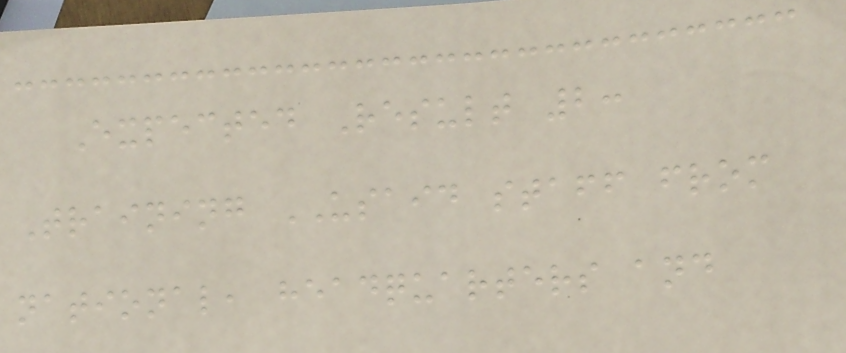Expected Result 2:
Training USAID staff from
national, headquarters and
